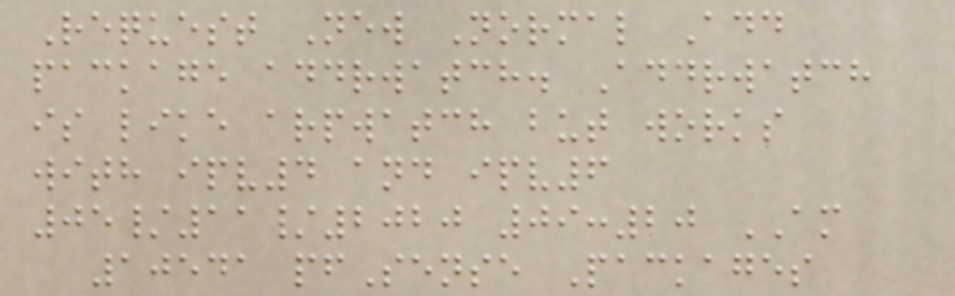Request New Normal Add
package addrwatch. Addrwatch
is like arpwatch but works
with ipv4 and ipv6
05/11/2020 09:20 AM
10541 pfSense Packages
